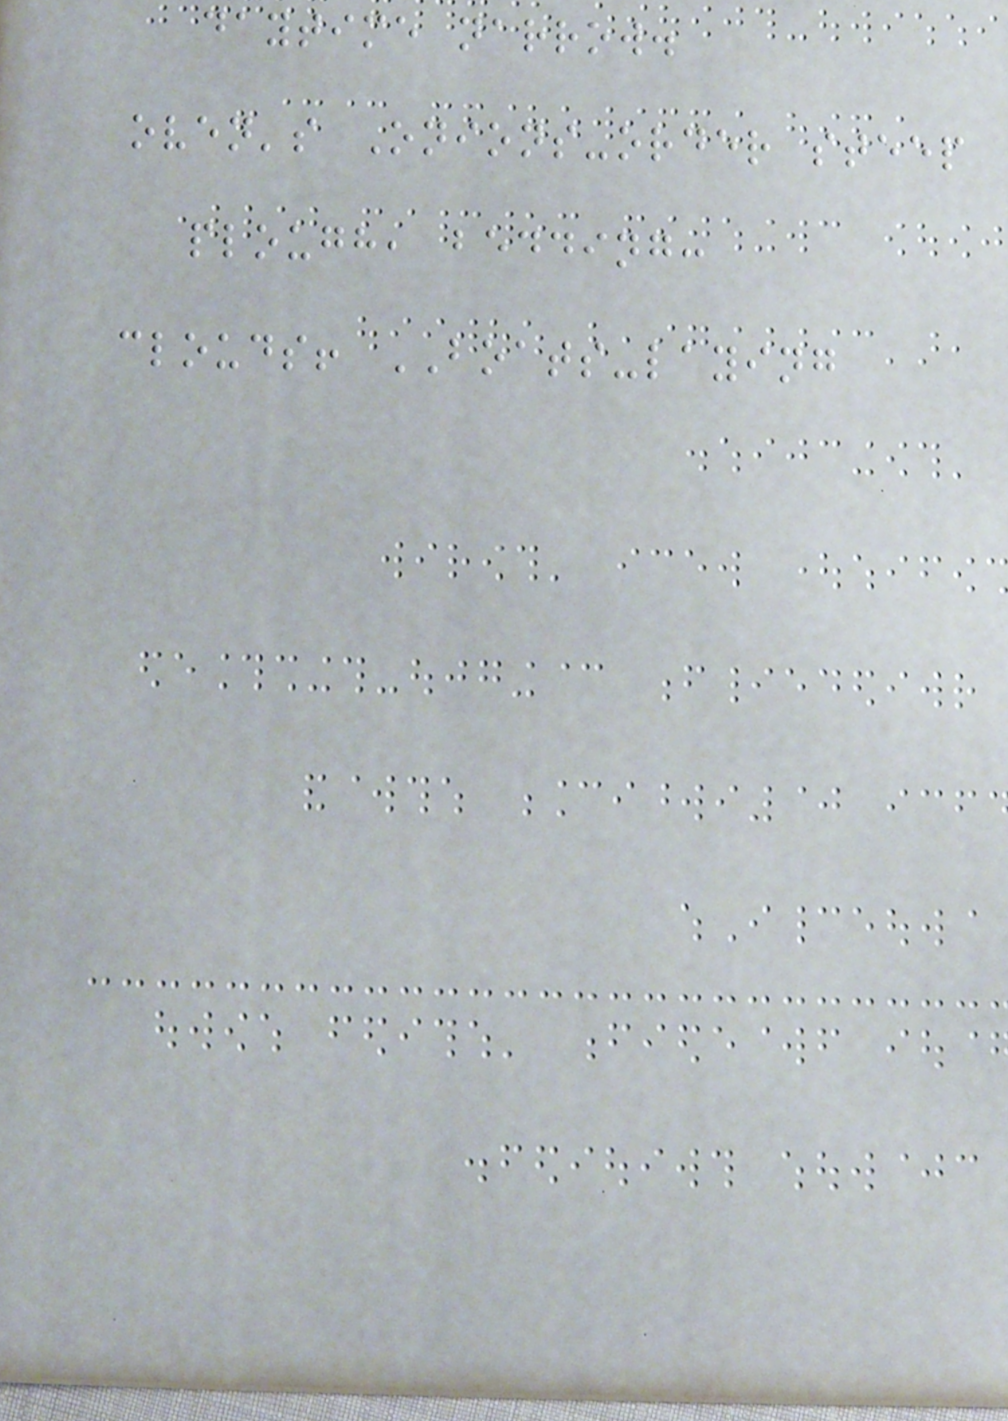daytime narrow.
oven's Onions-order steep
plough, bedding:
clouds! BOATS-laying
